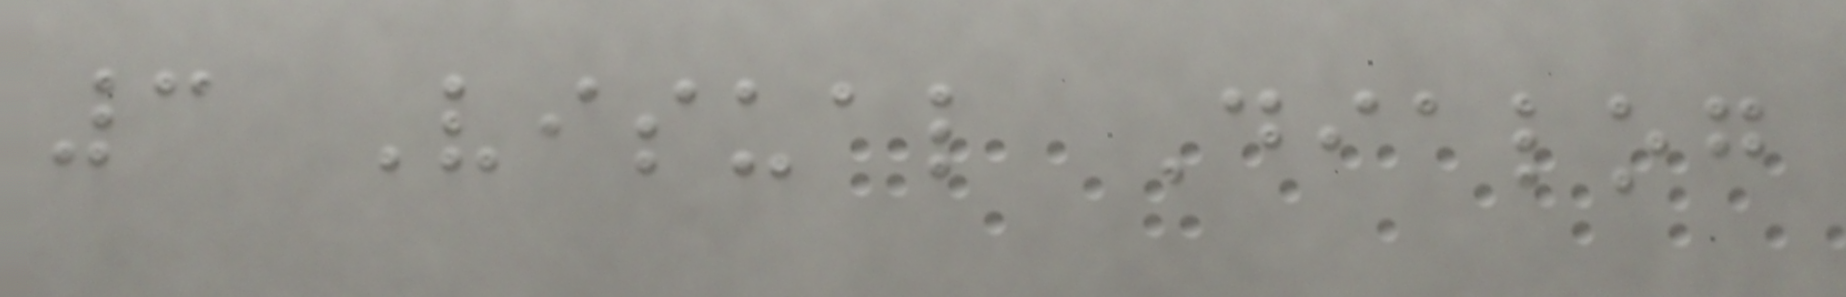3 Visual Dialog
